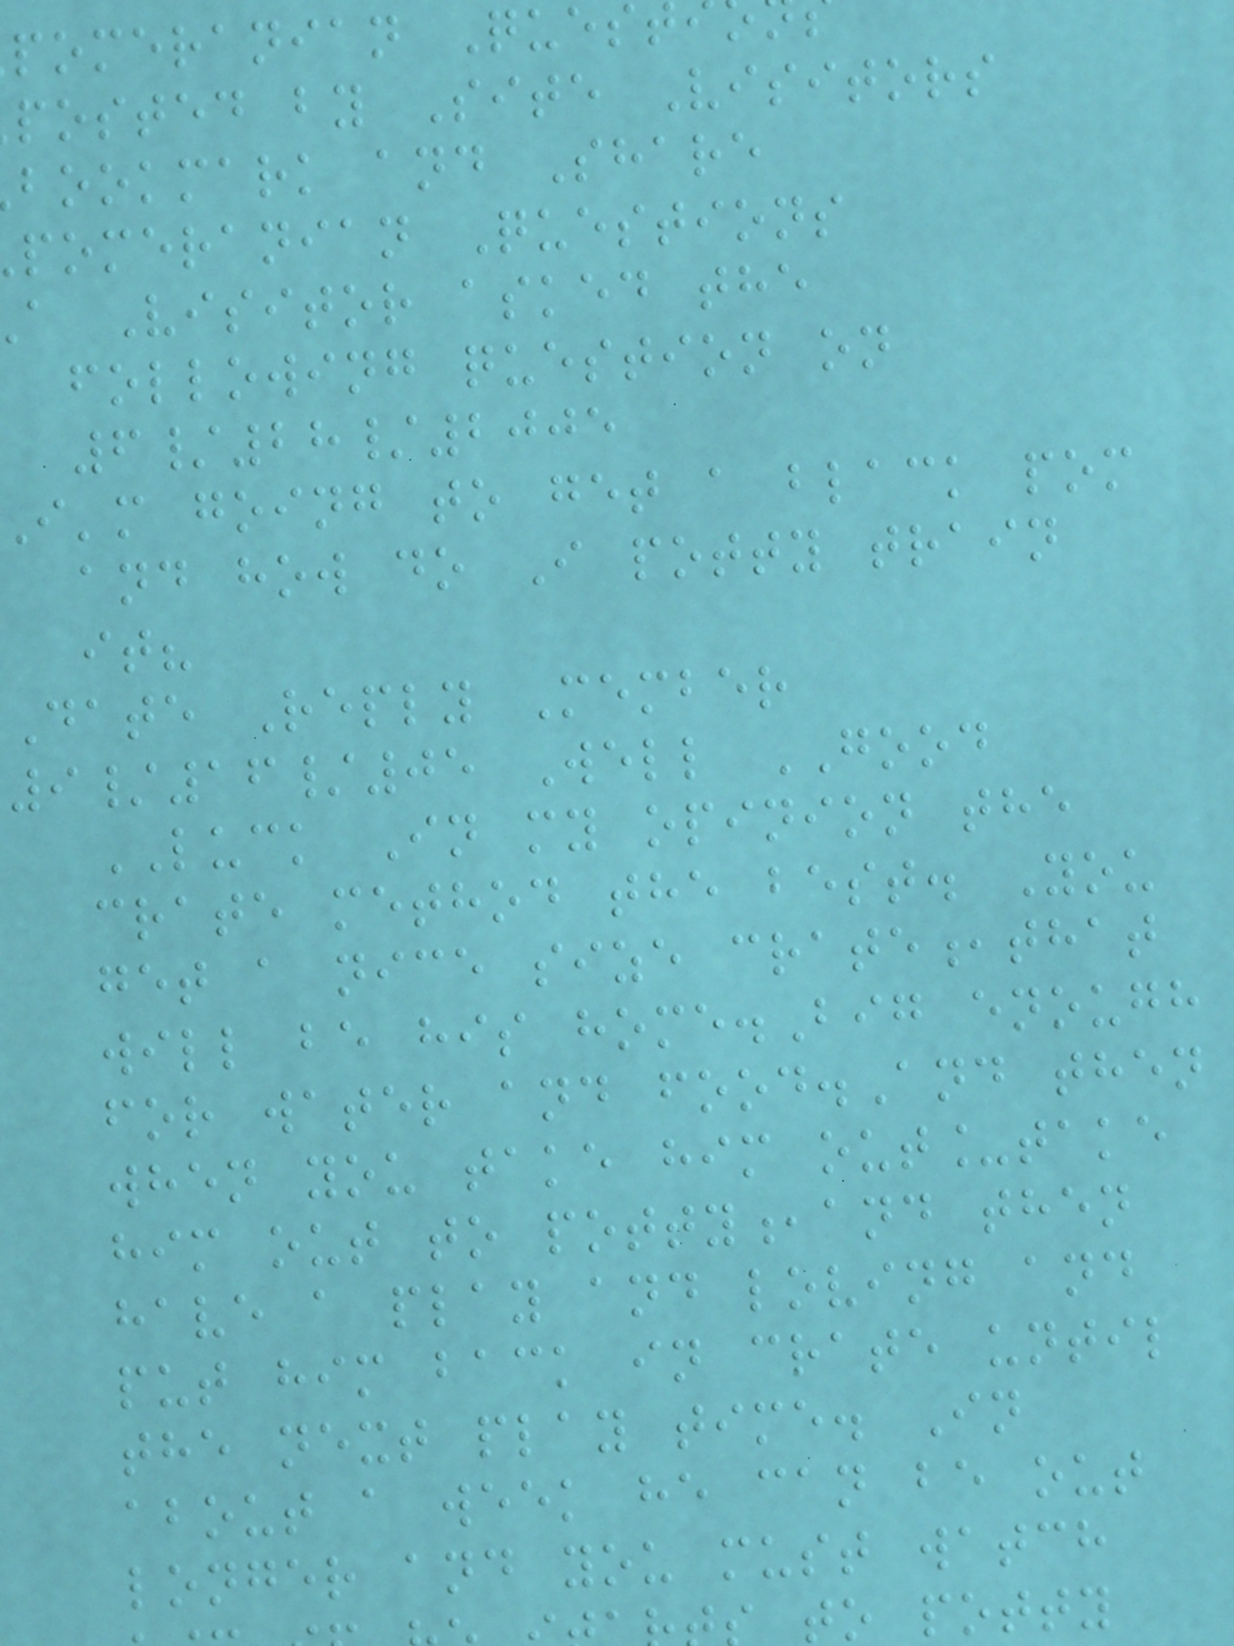pomeranian Ques
posted by Site Visitors
bookmark and Share
pomeranian Questions
a Visitor asked the
following question on
6/28/2005
i'm going to get a black pom
and how do I potty train
it?
Date Reply Member
9/16/05 Well GOOD
LUCK In my opinion the
crate method the best. You
get a nice size crate,that
will be his home.Big enough
for water and food.And then
when you take him out_take
him out to potty,and then
have a play and loving and
put him back in crate until
the next play time. In
about a week he can be out
longer and you must watch
to potty
